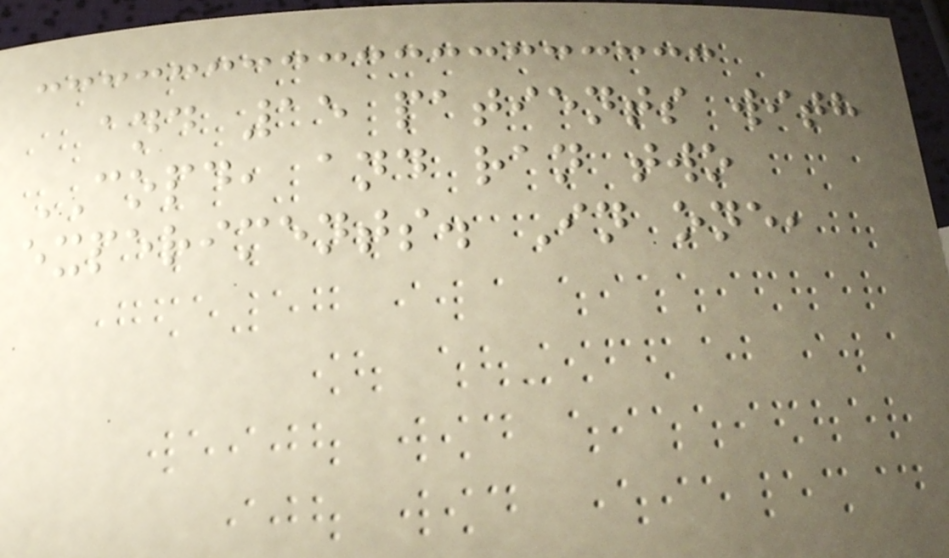and 15 patients with
COPD, and ran two
experiments. In one,
